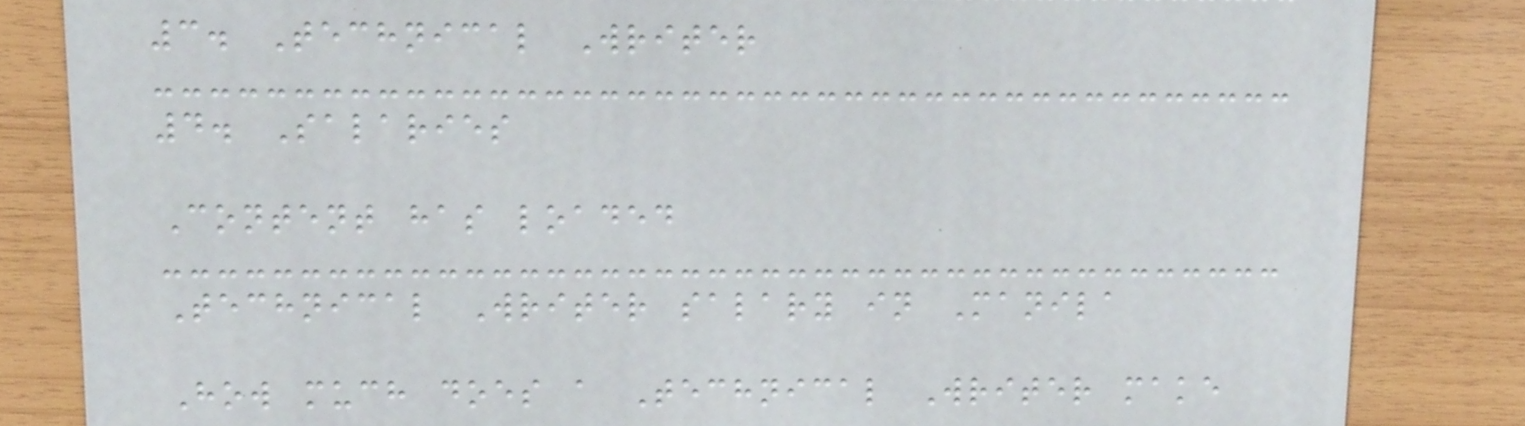3. Technical Writer
4. Salaries
Content has loaded
Technical Writer salary in Manila
How much does a Technical Writer make
